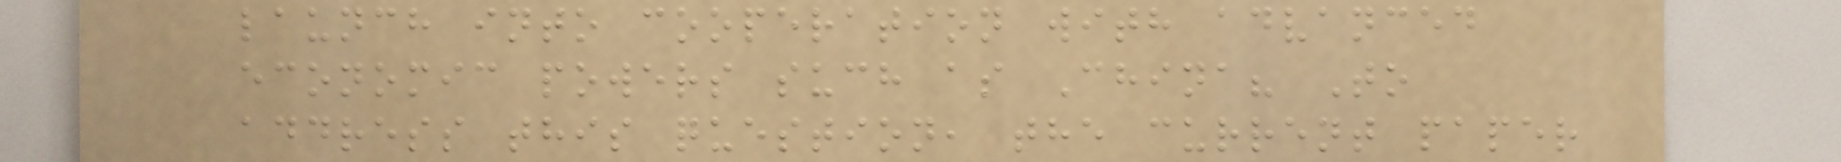launch into cooperation with advanced
economic powers such as China? To
address this question, the current paper
